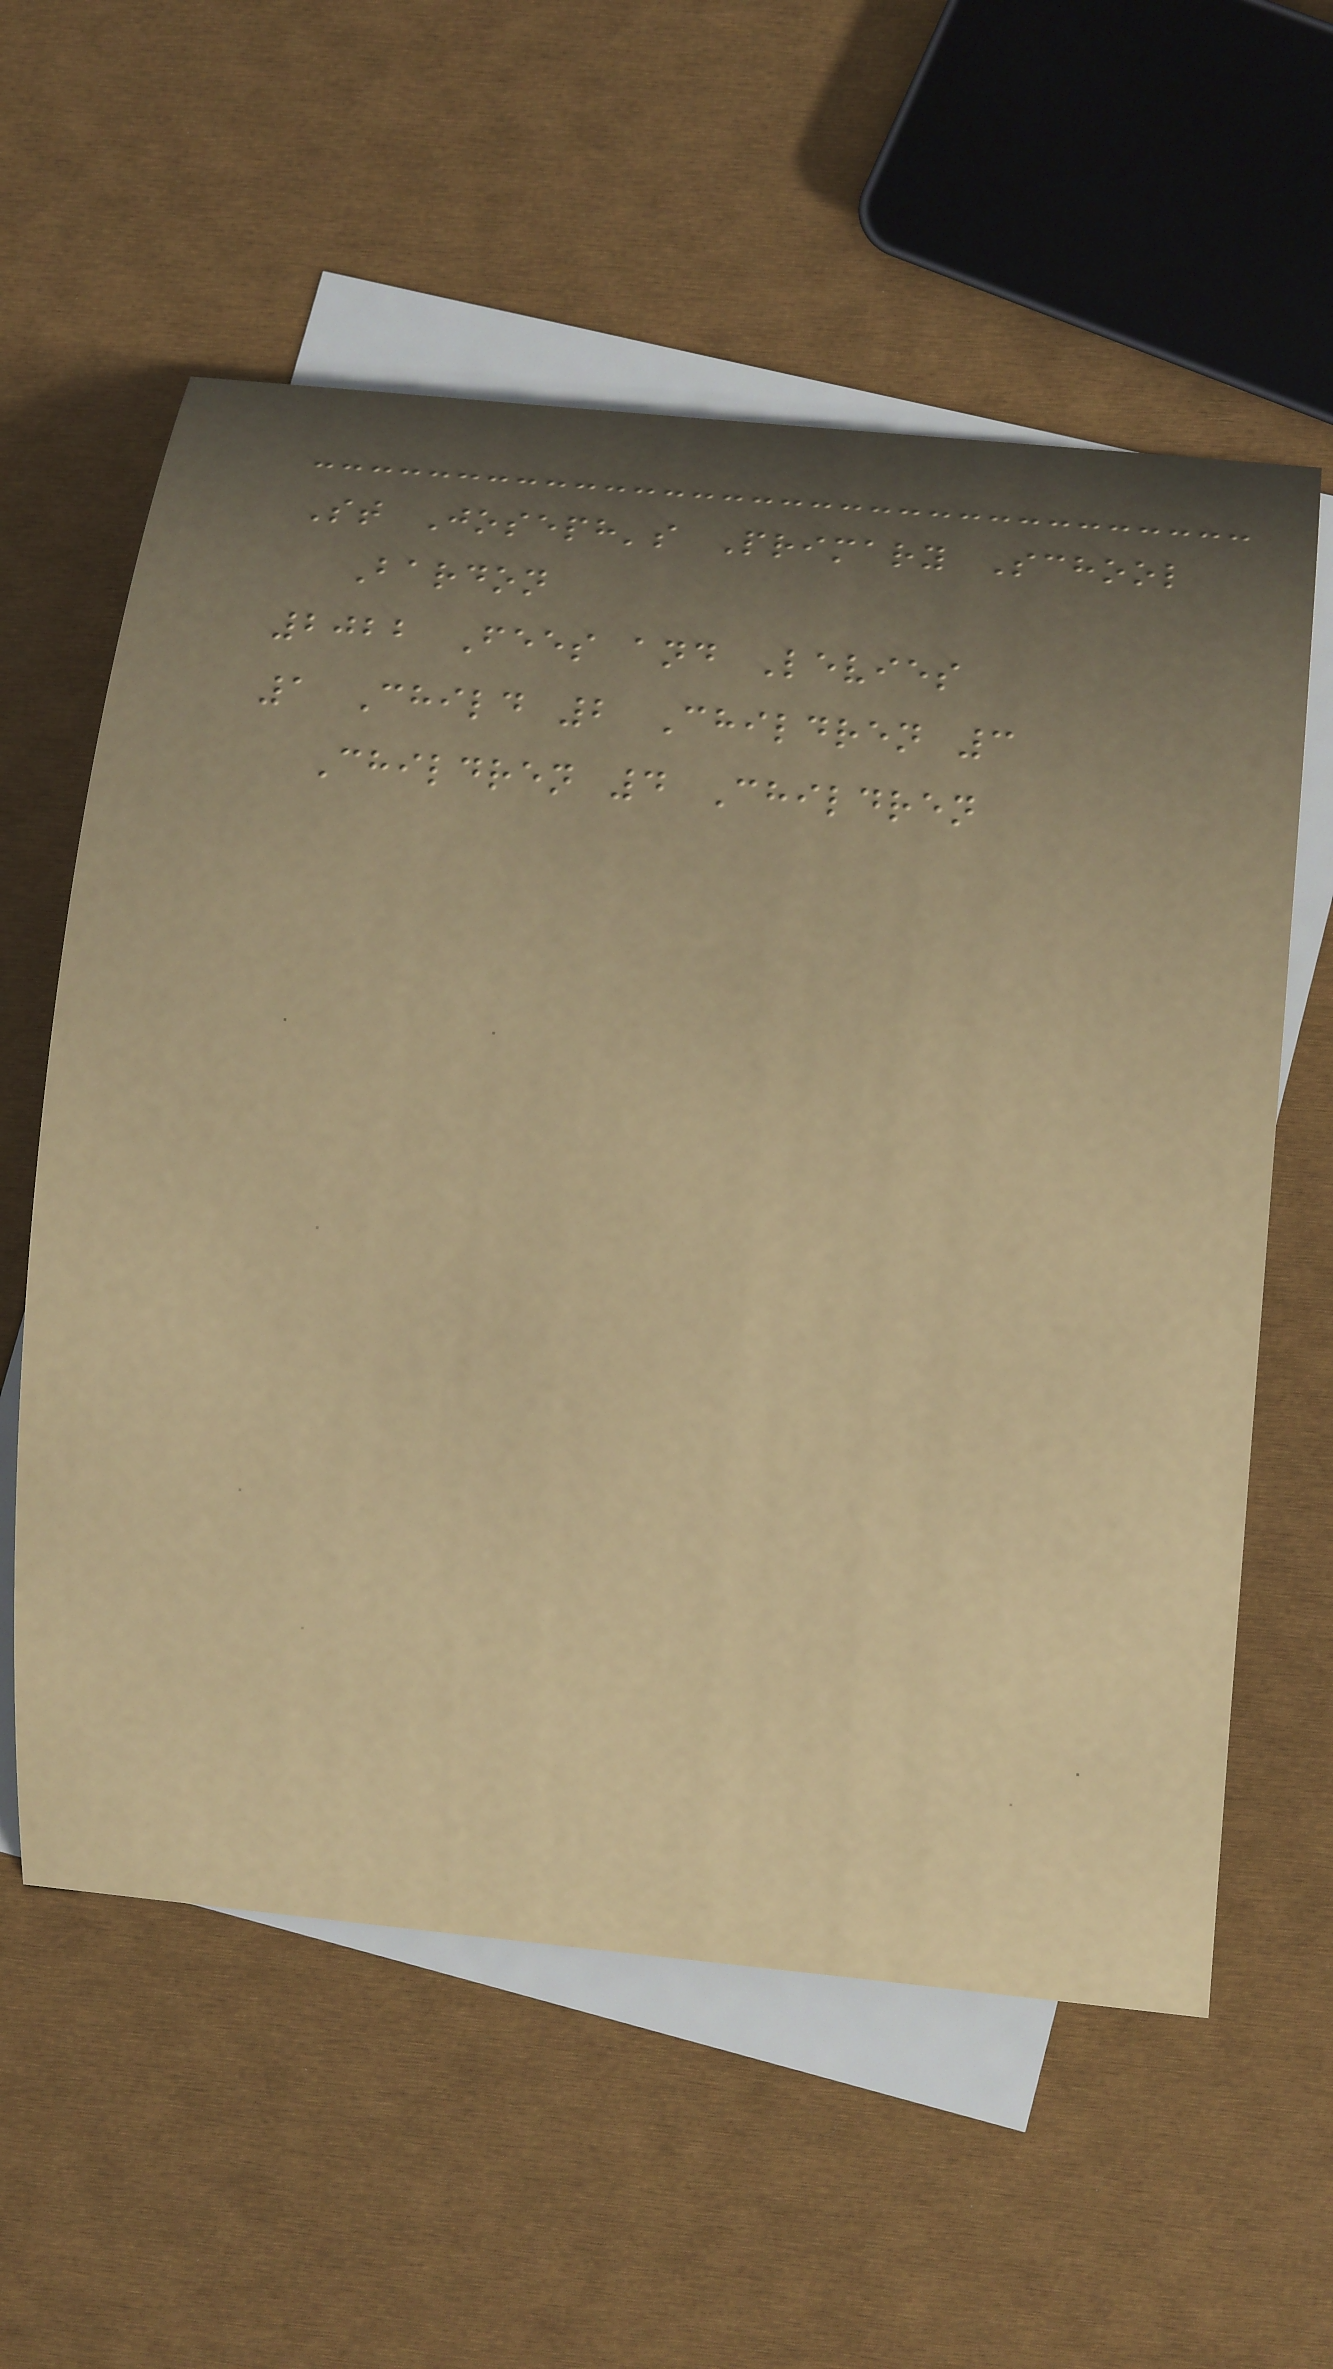St Joseph's Primary School
Bardon
2022 Fees and Levies
1 Child 2 Children 3
Children 4 Children
